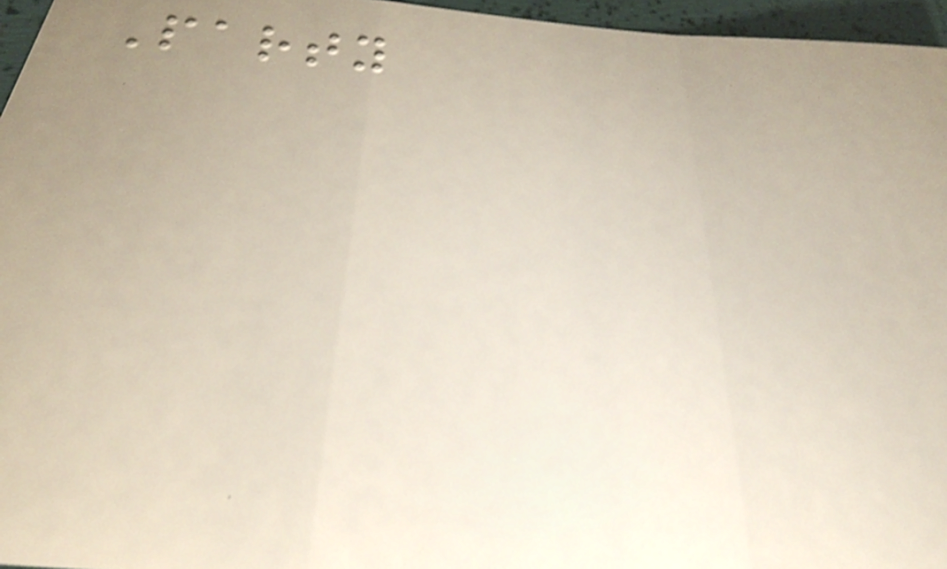Party
